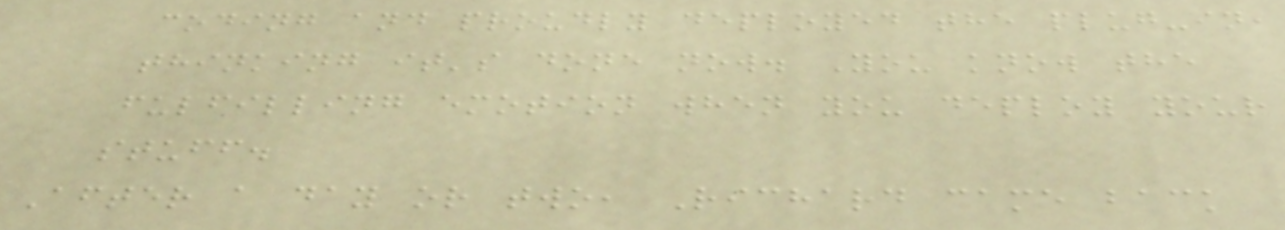coding and proudly deployed the plug-in,
thinking it's done now. You know the
fulfilling emotion when you deploy your
stuff.
After a day or two, Richard came back
